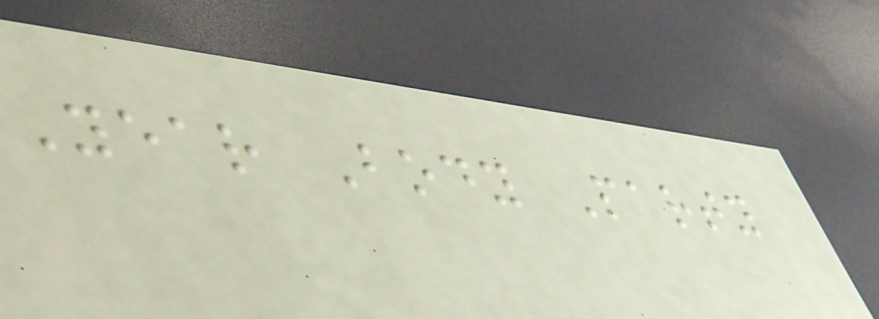Year Body Party
